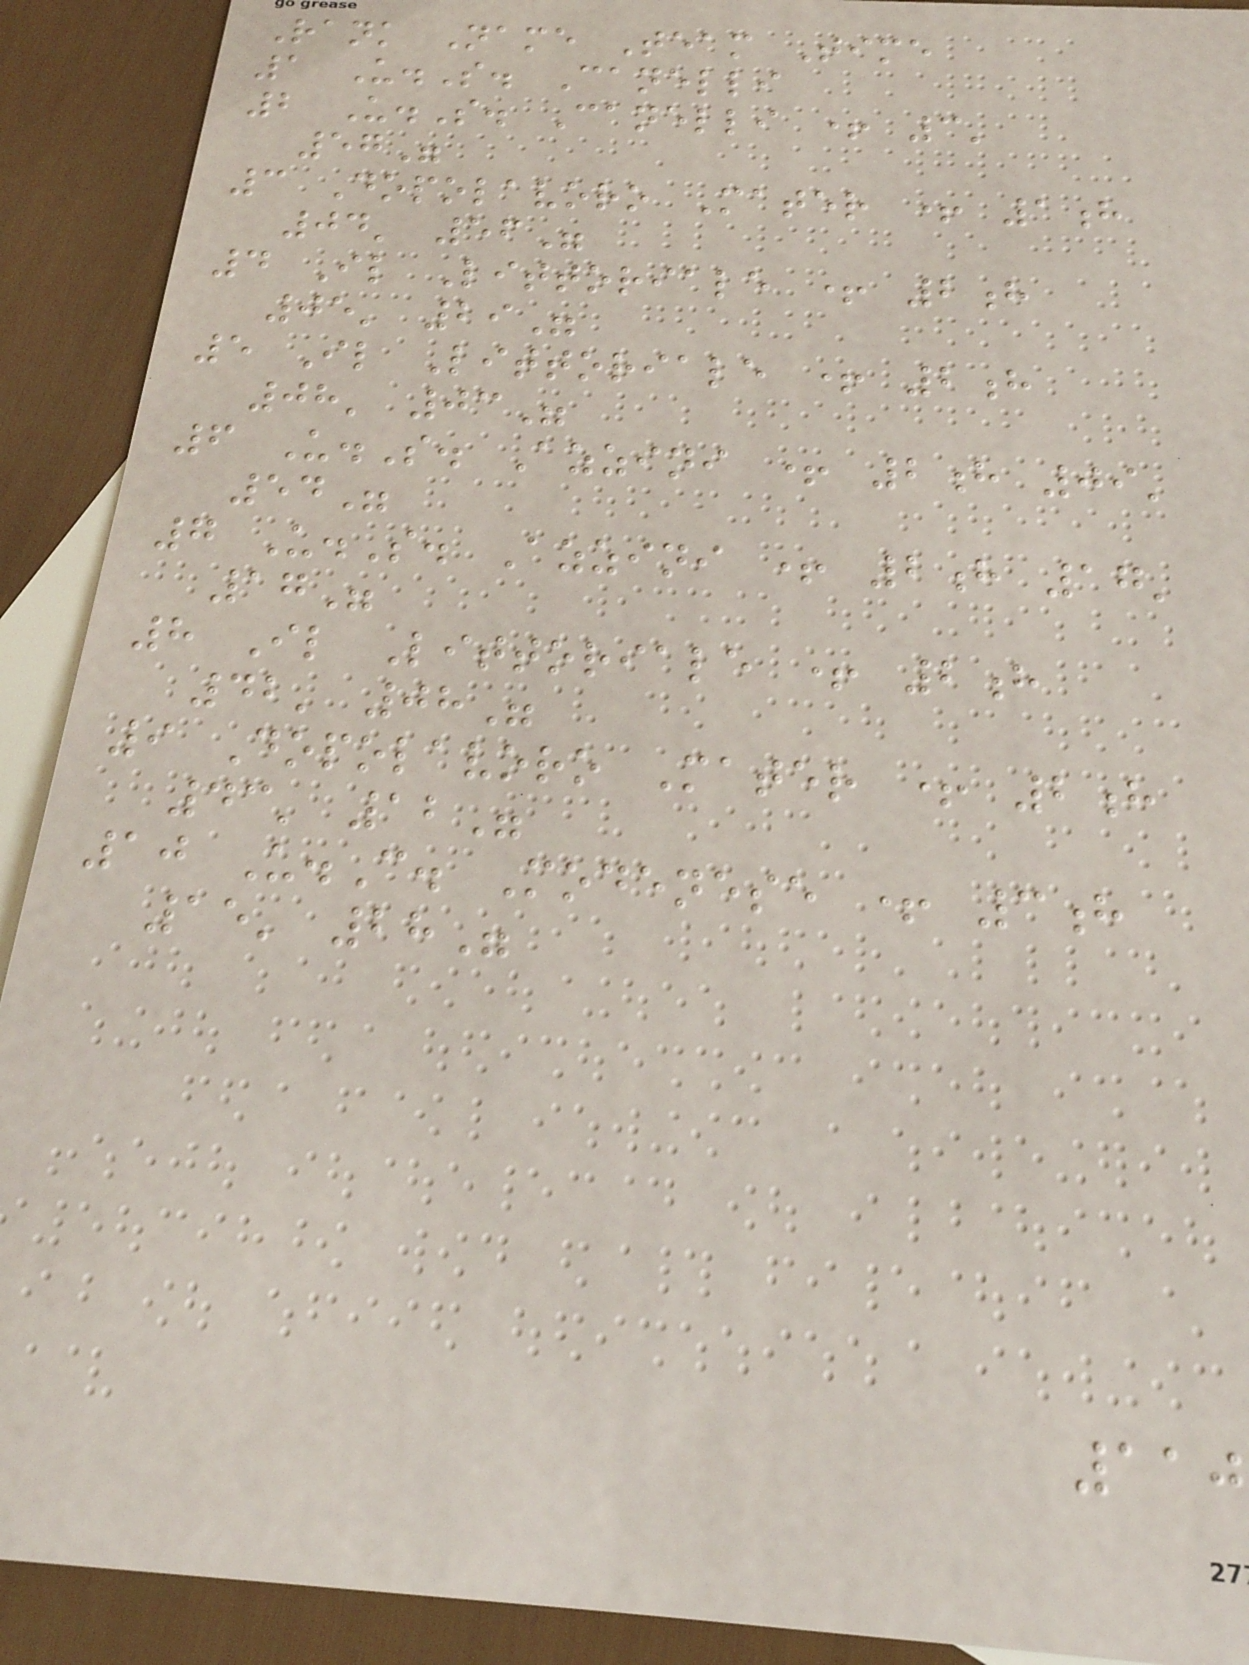Rank Name Team Time
1 U.S. Canelli
2 U.S. Canelli + 3'
57"
3 Dopolavoro Mater + 1h
04' 56"
4 Il Littoriale + 2h
05' 29"
5 Il Littoriale + 2h
08' 03"
6 U.S. Azzini + 2h 09'
54"
7 U.S. Azzini + 2h 17'
17"
8 Il Littoriale + 2h
42' 08"
9 Dopolavoro Mater + 2h
43' 12"
10 U.C. Modenese + 3h
15' 28"
110
